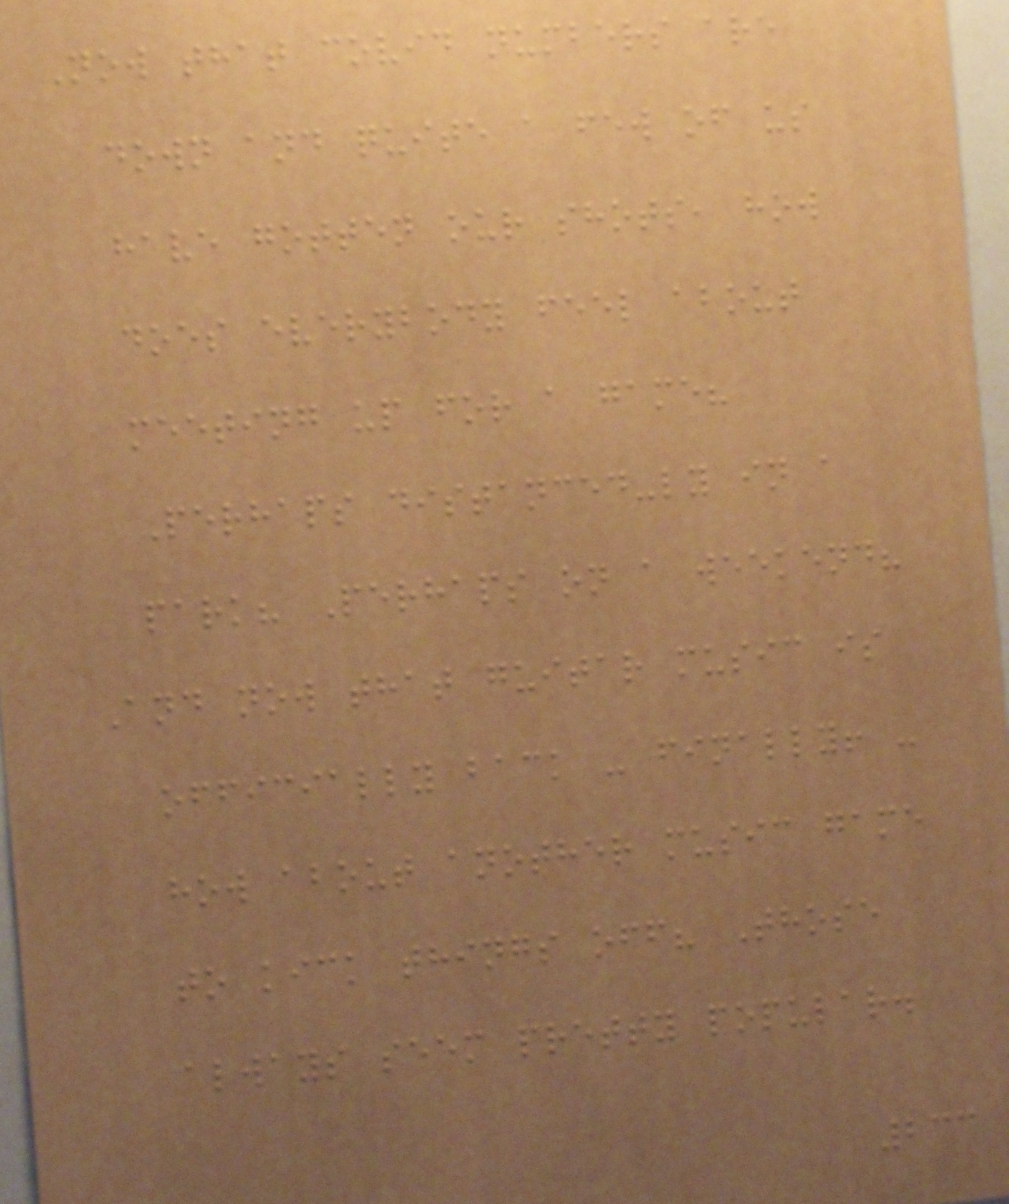Now that covid numbers are
down and quite a few of us
have gotten our shots, how
does everybody feel about
meeting up for a game?
Perhaps distanced-ly in a
park? Perhaps on a weekend?
And now that guitar music is
officially back - finally! -
how about another music game
to kick things off? Those
always seem pretty popular.
233
